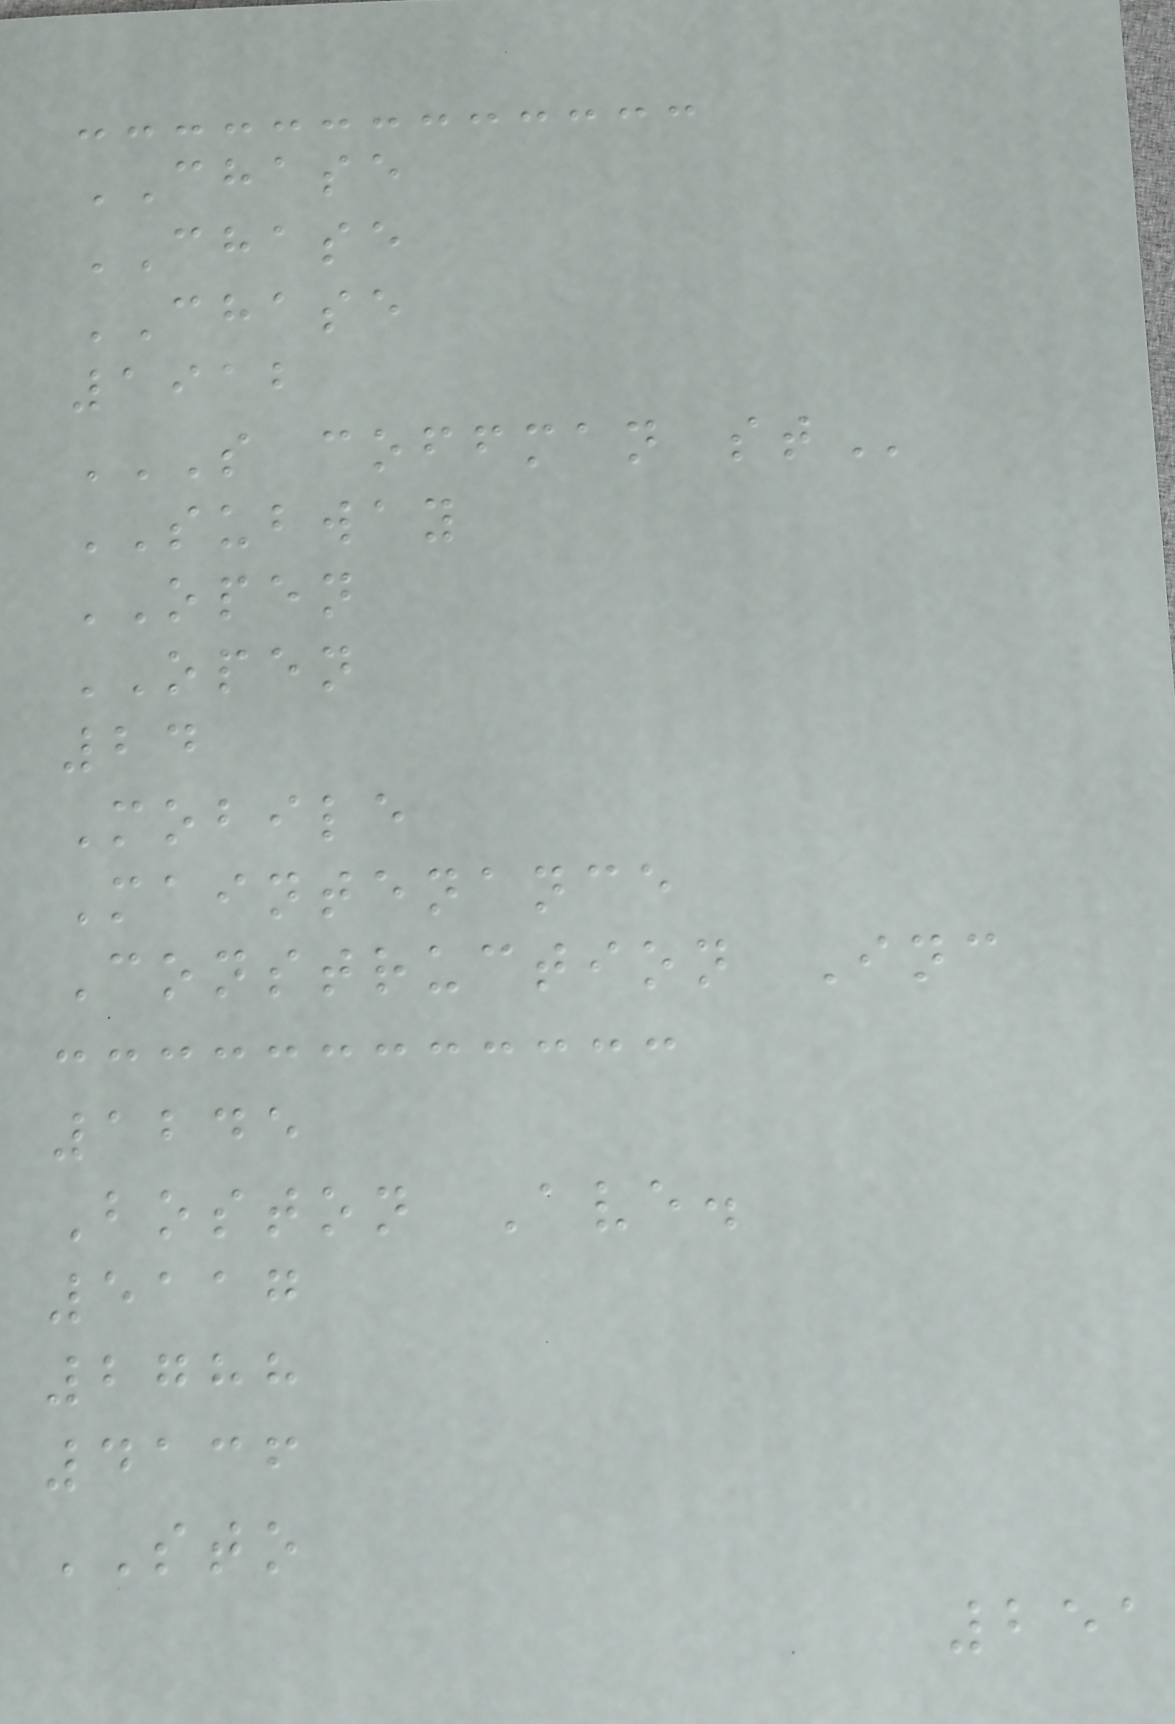CHASE
CHASE
CHASE
1912
S COFFMAN ST
SUBWAY
OPEN
OPEN
24
Mobile
Maintenance
Construction Inc
1245
Boston Ave.
5117
2788
4136
STO
251
